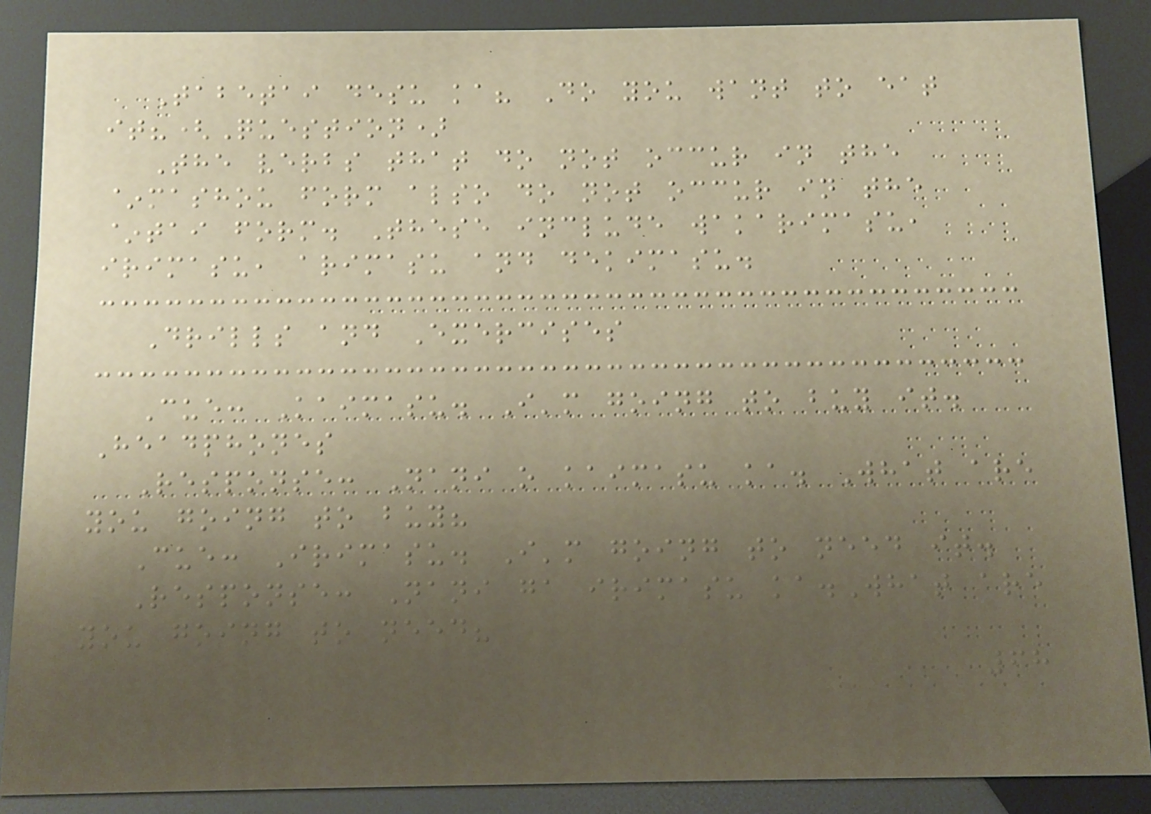Tabetai desu ka? Do you want to eat
it?(Question)
The verbs that do not occur in the
~mashou form also do not occur in the
~tai form. These include wakarimasu,
irimasu, arimasu and dekimasu.
Drills and Exercises
Cue: Kaimasu. I'm going to buy it.
Headphones
Response: Nani o kaimasu ka. What are
you going to buy?
Cue: Irimasu. I'm going to need it.
Response: Nani ga irimasu ka.What are
you going to need?
68
